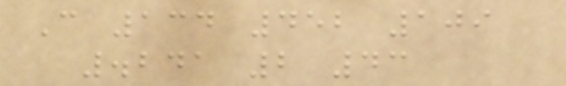C 134 452 109
.241 2 43
